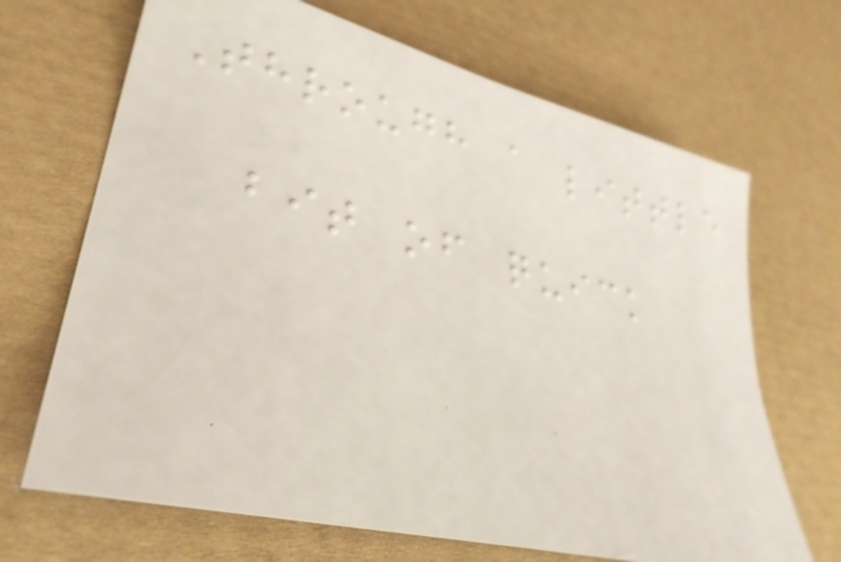Through a little
bit of quick
